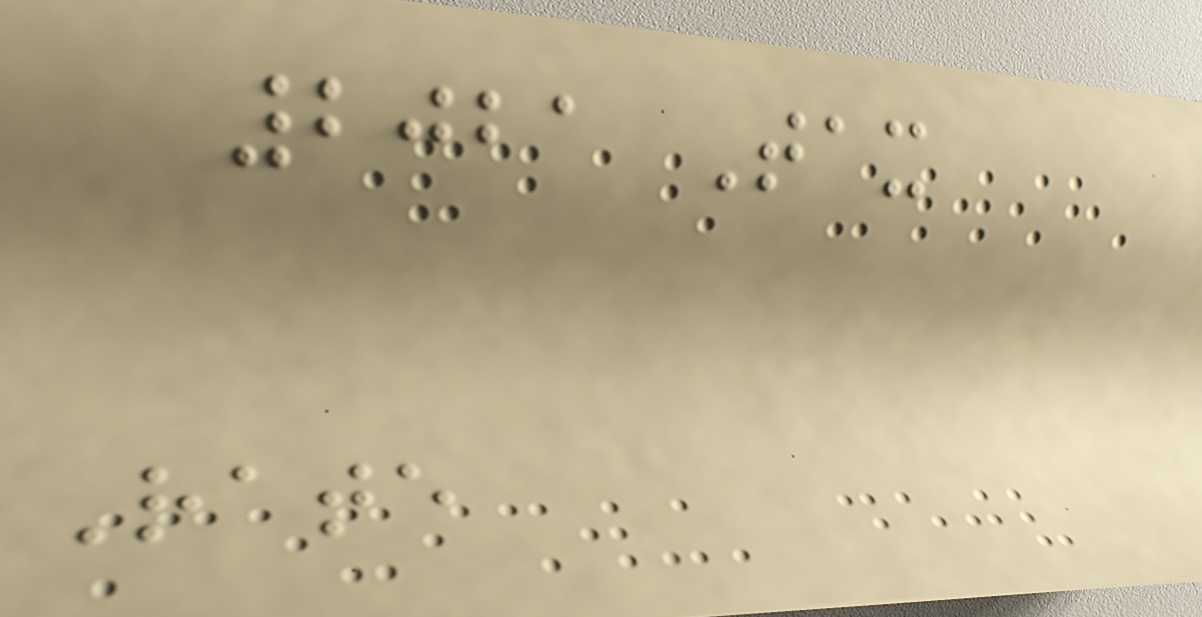2021 Tax
Rate
